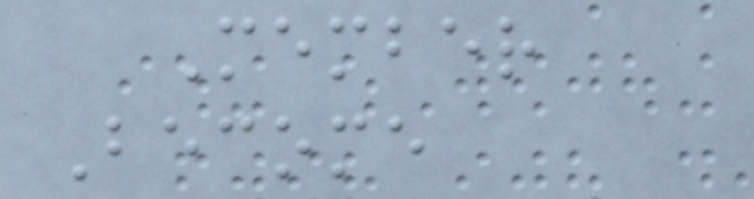Member
Become
